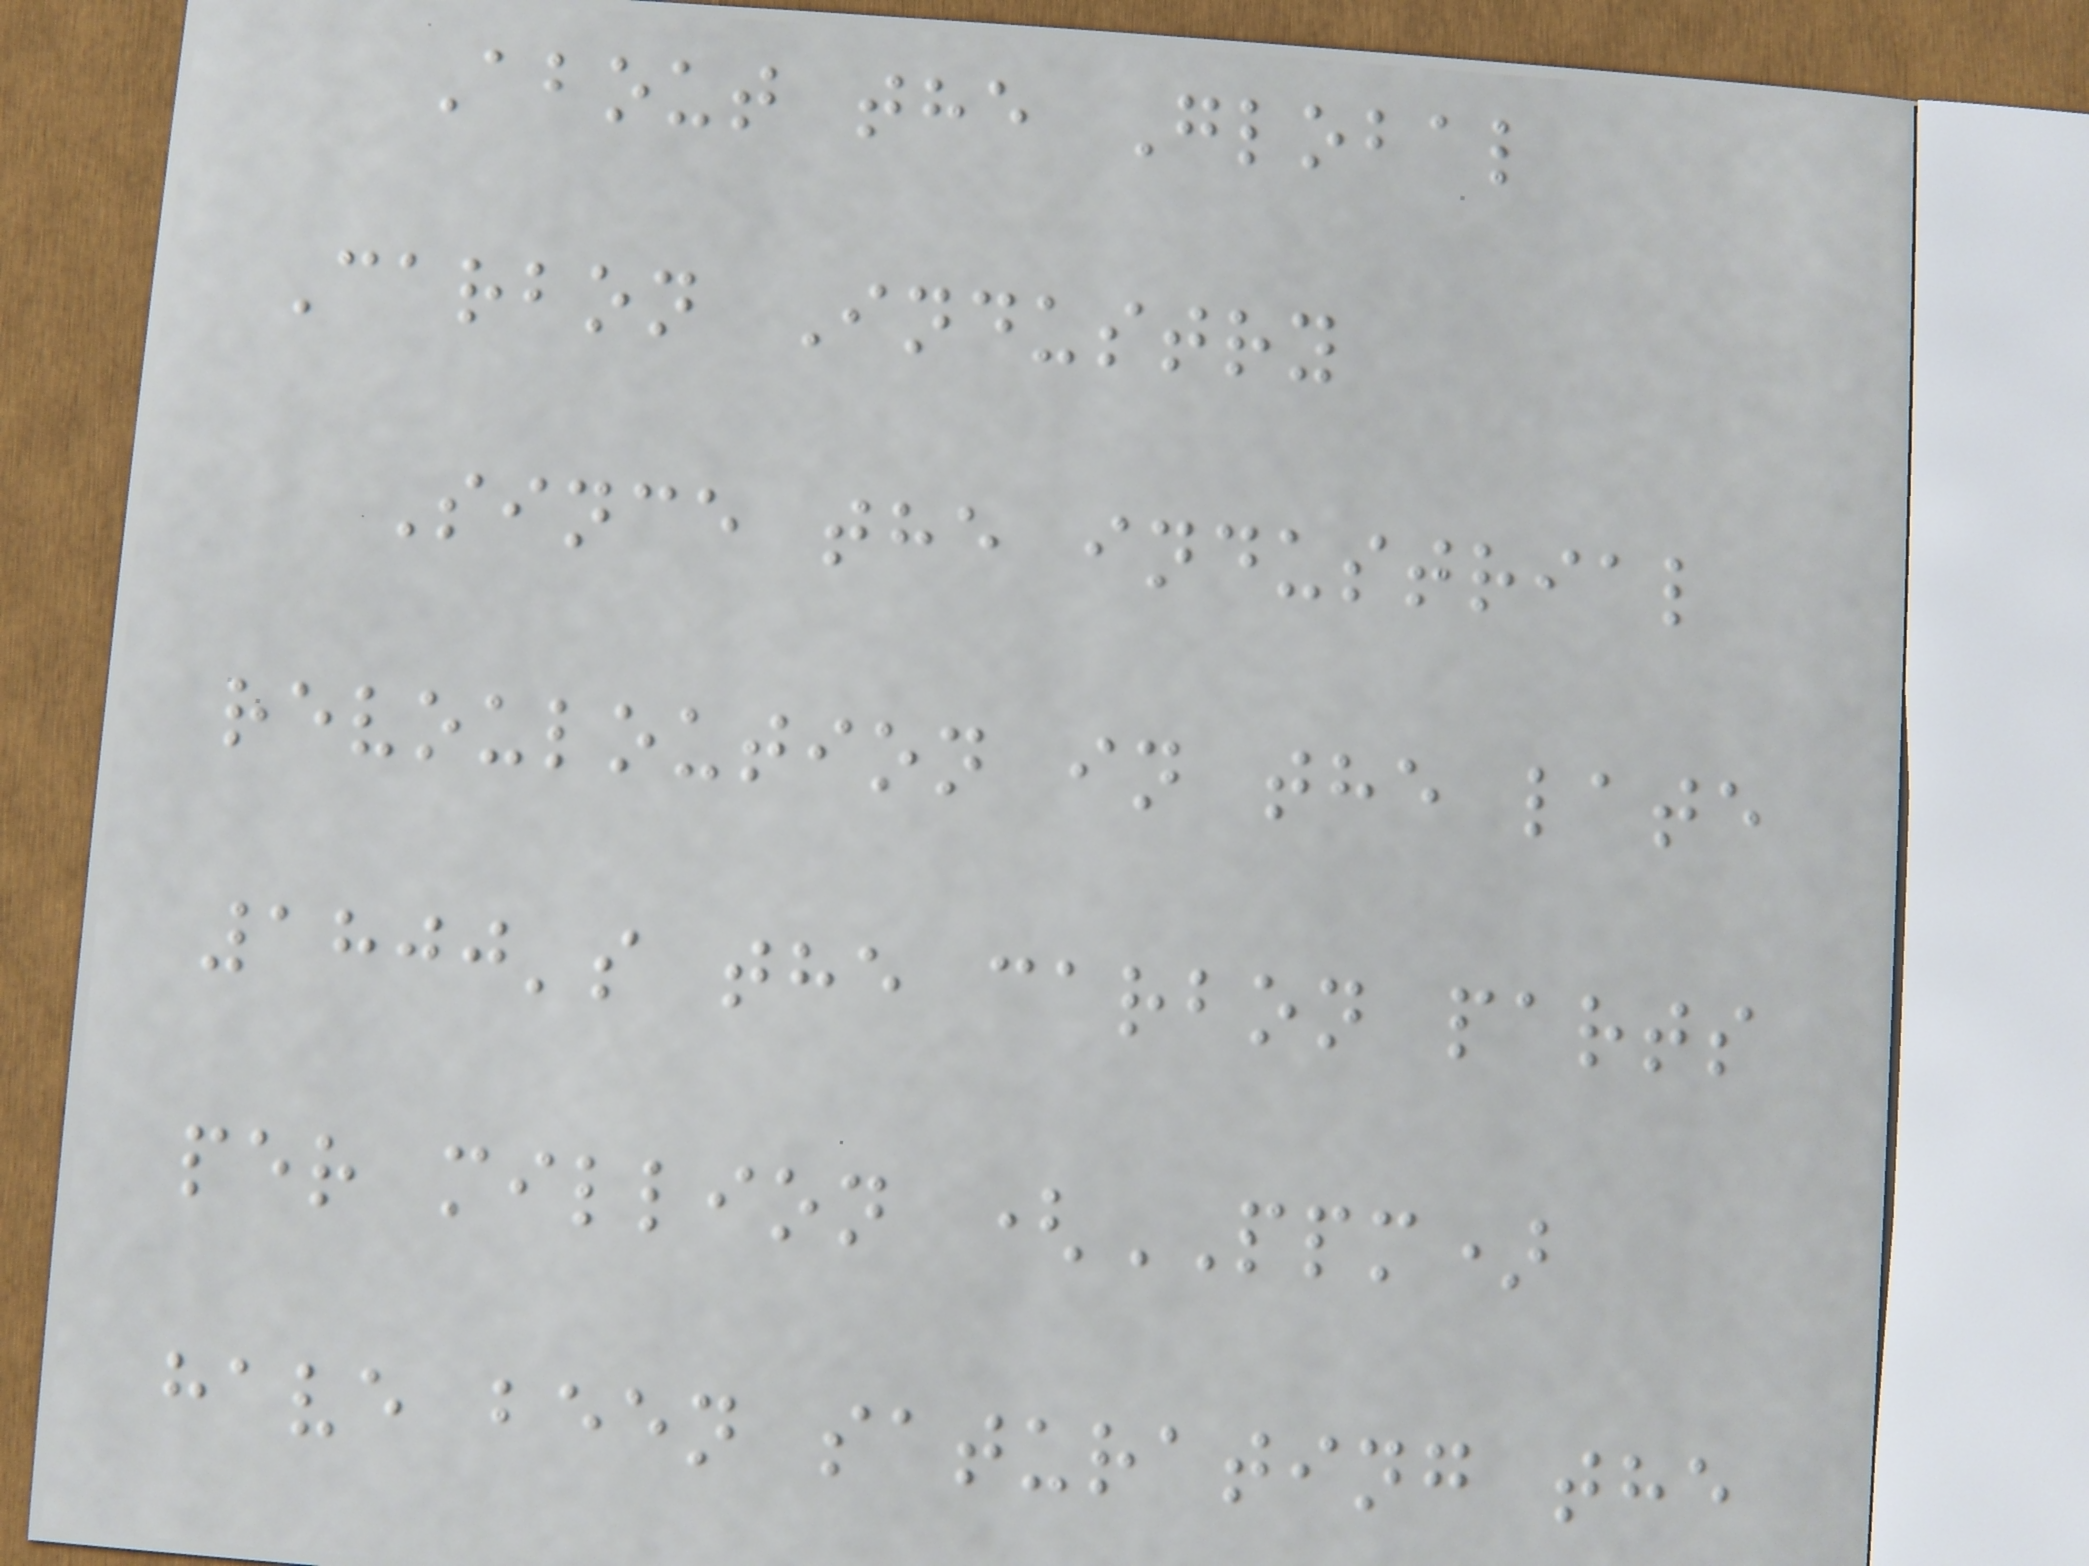About the Global
Carbon Industry
Since the industrial
revouloution in the late
1800's the carbon parts
per million (PPM)
have been saturating the
